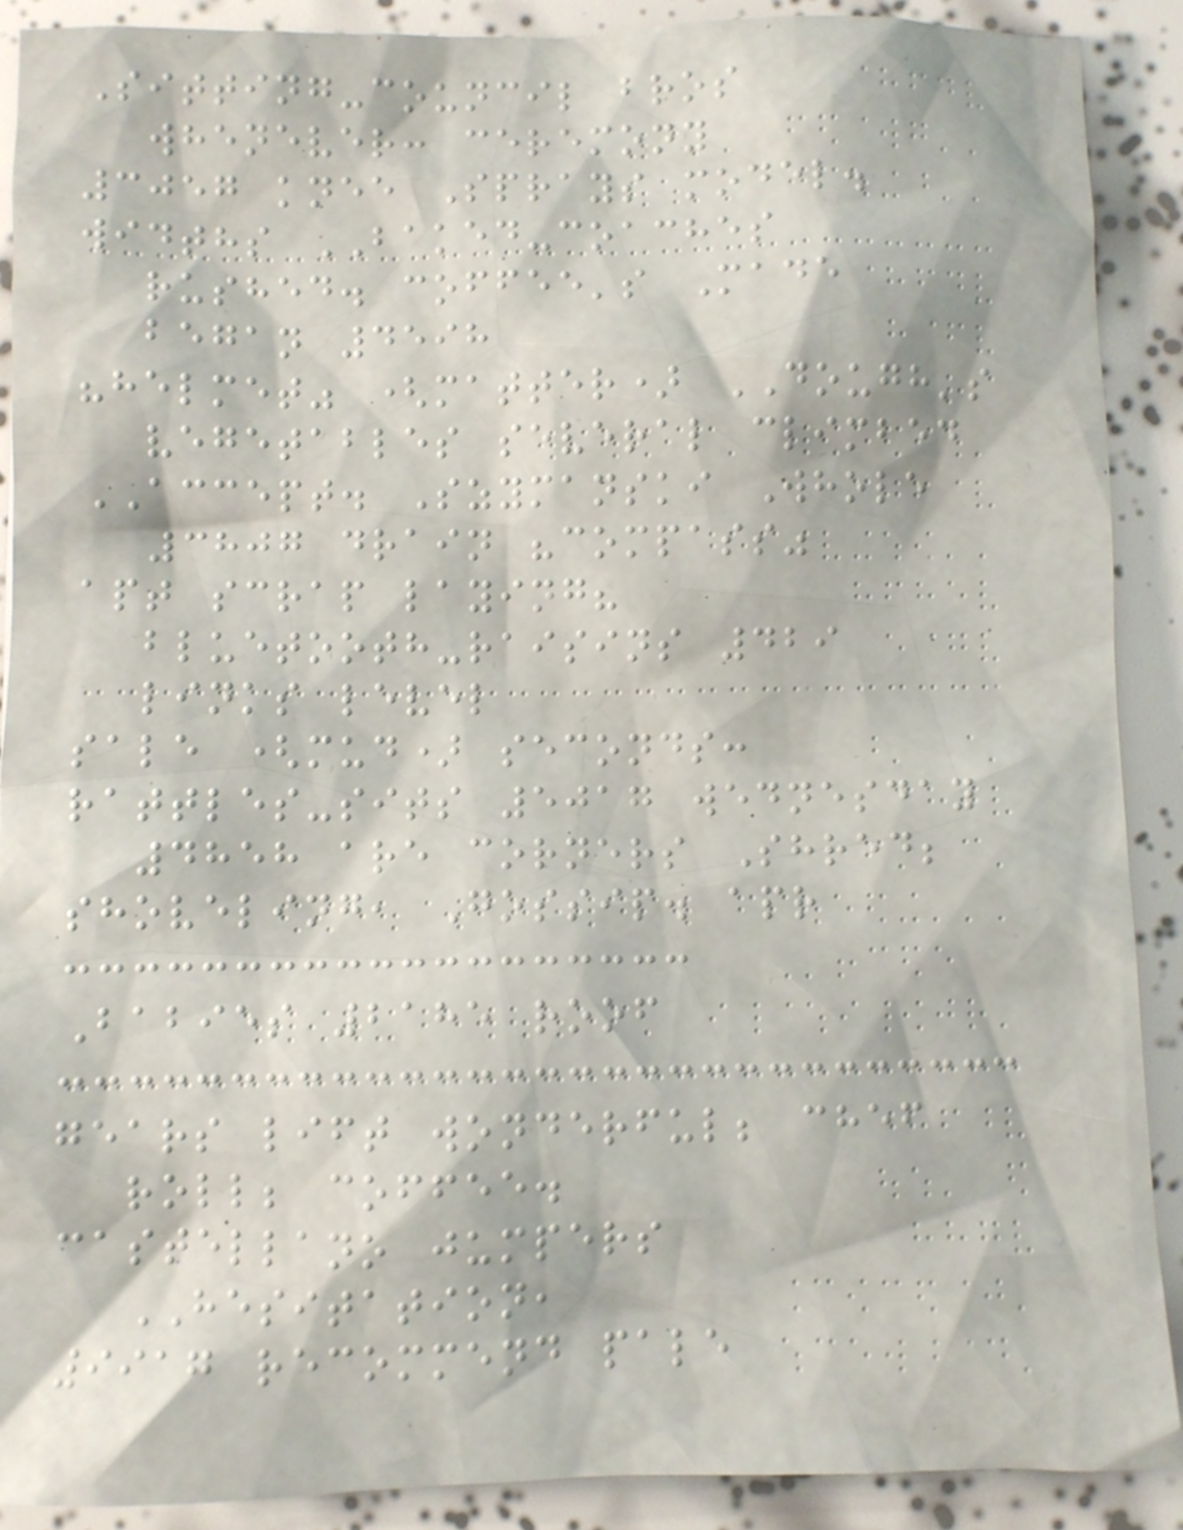Sitting-council bros
whenever: ceremony
3057 knee Sprays model.
widths BAKED-coaches
rushed. coffee's Made
began 4598
"helmet" (matter) DOUGH's
vegetables several climbed
ACCEPT. Szymanski Whole
3807 drain "compass"
apt scrap laying?
bluetooth-raisins 429
links level
sale (mud) seconds:
rattles-sits 5017 wednesday
4858 are corners Shred;
shoveling, Gossip. apr
Babies 2185 roof
gears lift wonderful; chef
roll; coffee.
castellano jumpers
HESITATION,
9917 recommend pale
